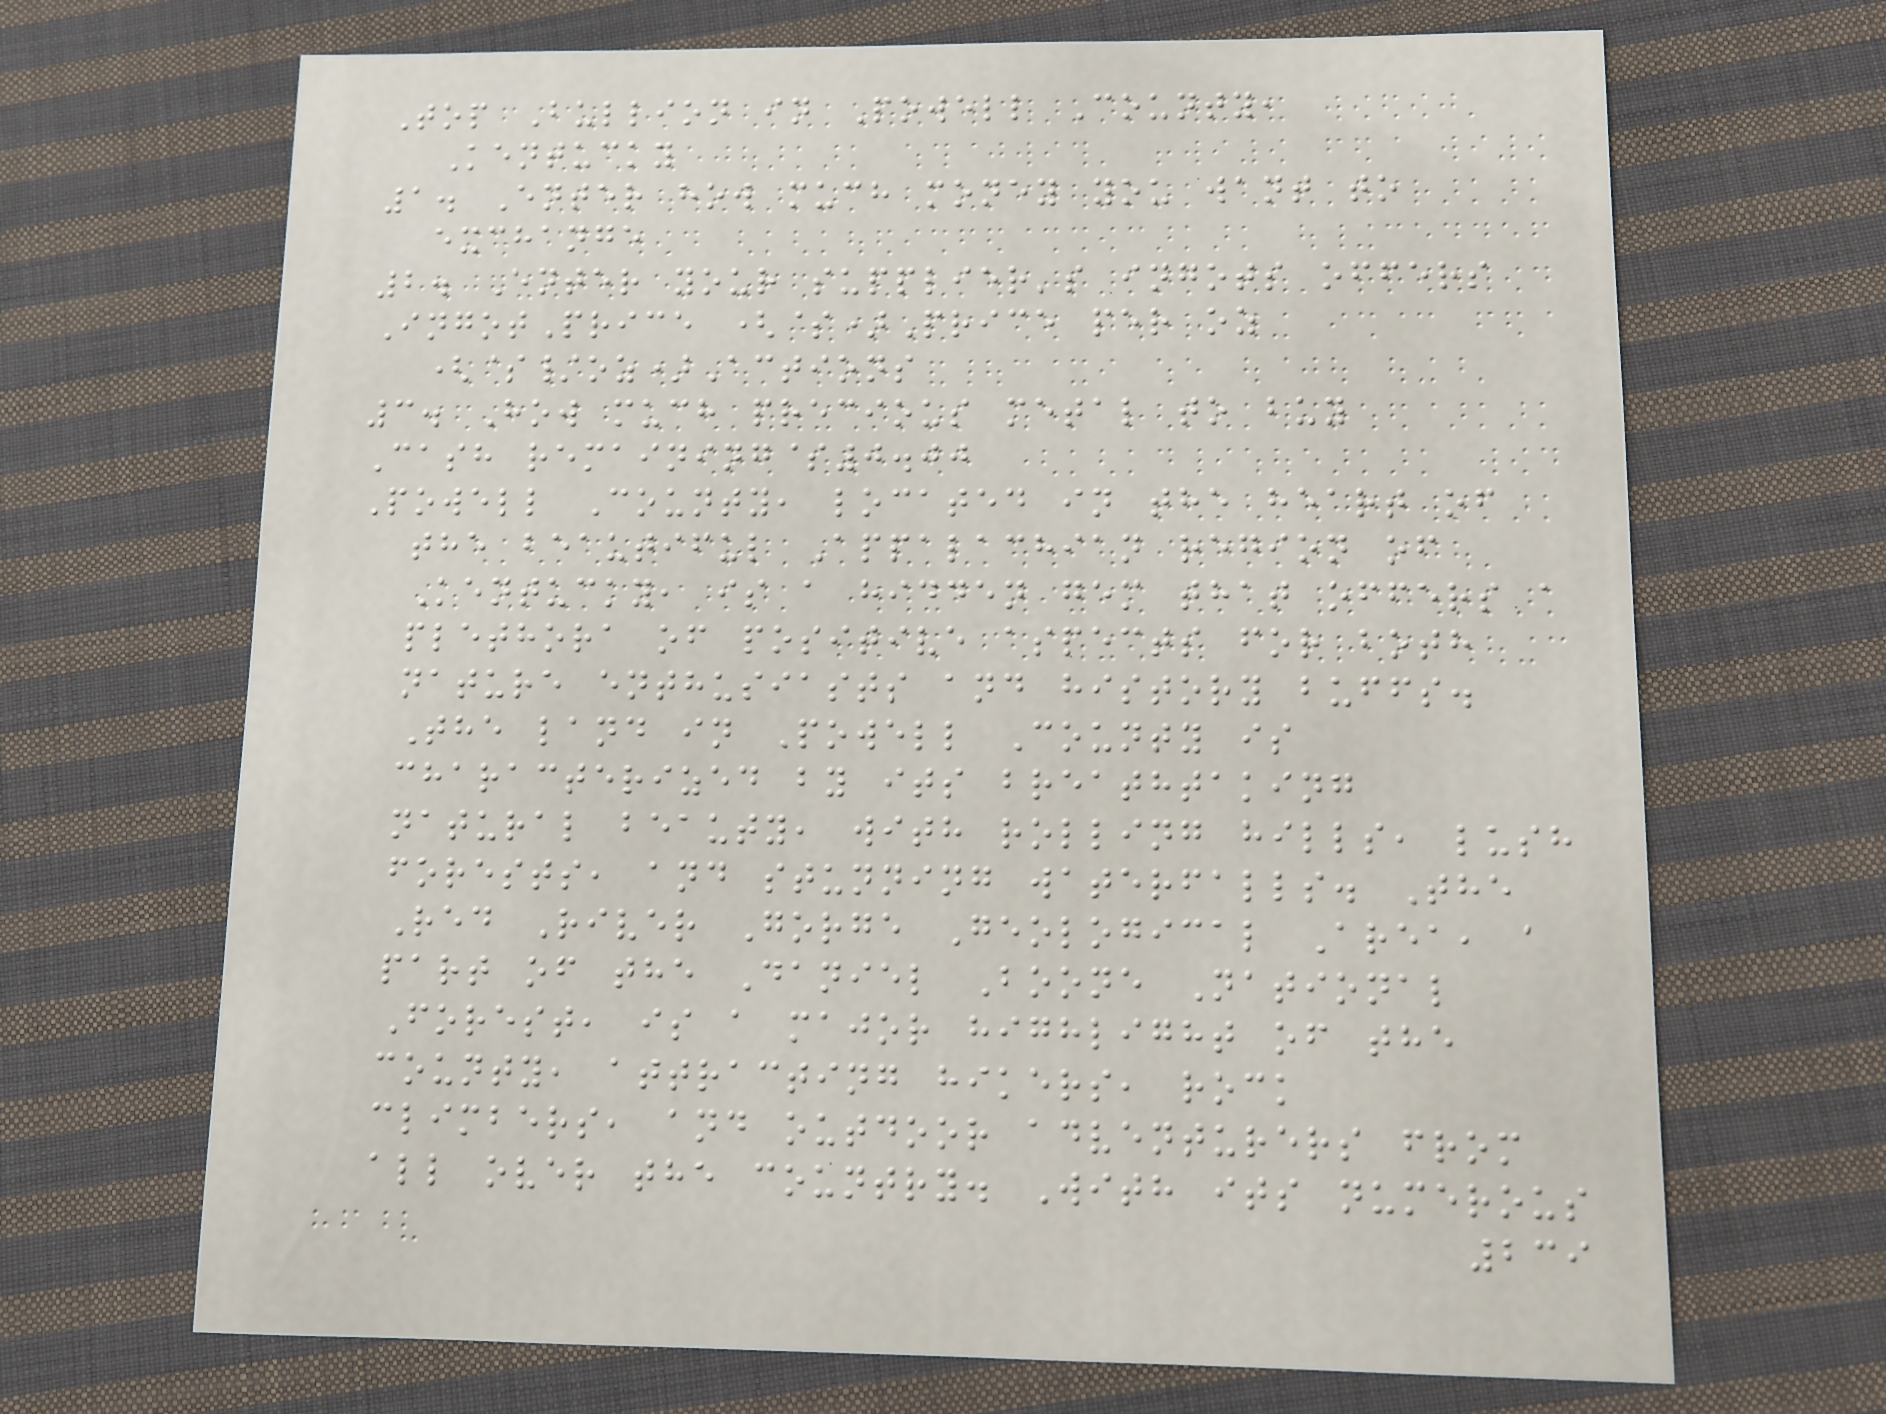Top Bullion in Powell County,
Kentucky
1. Enter how much money you want to
exchange
2. Enter your supplier's ingots offers
IngotPrice ($)Price per oz
($/oz)Actions
3. How much precious metal to buy
Cash remaining$0.00
Powell County, located in the heart of
the beautiful Appalachian region of
Kentucky, is a hidden gem that offers a
plethora of positive aspects for both
nature enthusiasts and history buffs.
The land in Powell County is
characterized by its breathtaking
natural beauty, with rolling hills, lush
forests, and stunning waterfalls. The
Red River Gorge Geological Area, a
part of the Daniel Boone National
Forest, is a major highlight of the
county, attracting hikers, rock
climbers, and outdoor adventurers from
all over the country. With its numerous
239
